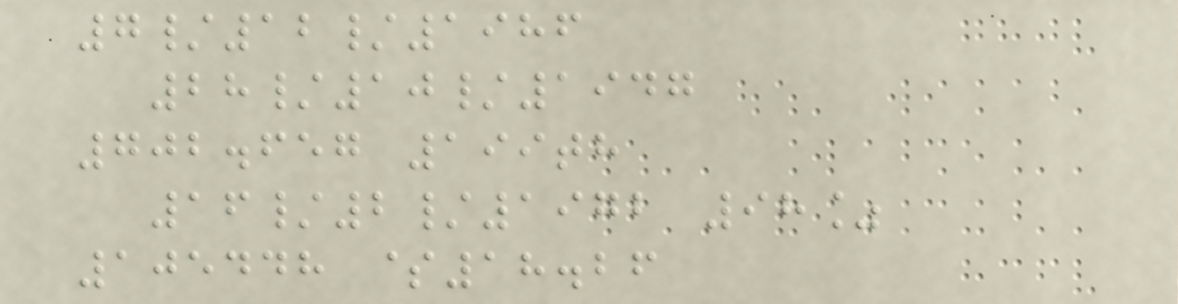7/12/1986
28/10/1947
702.657 199th
16/2/1972 98%
105448 $18.26
